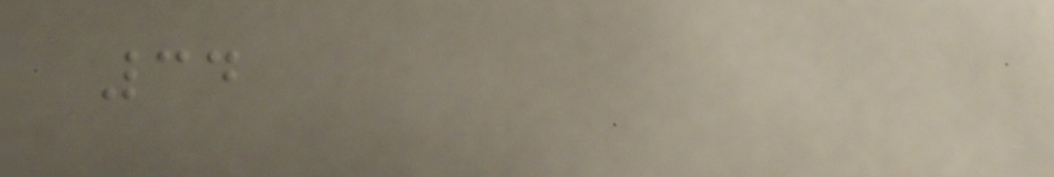34
